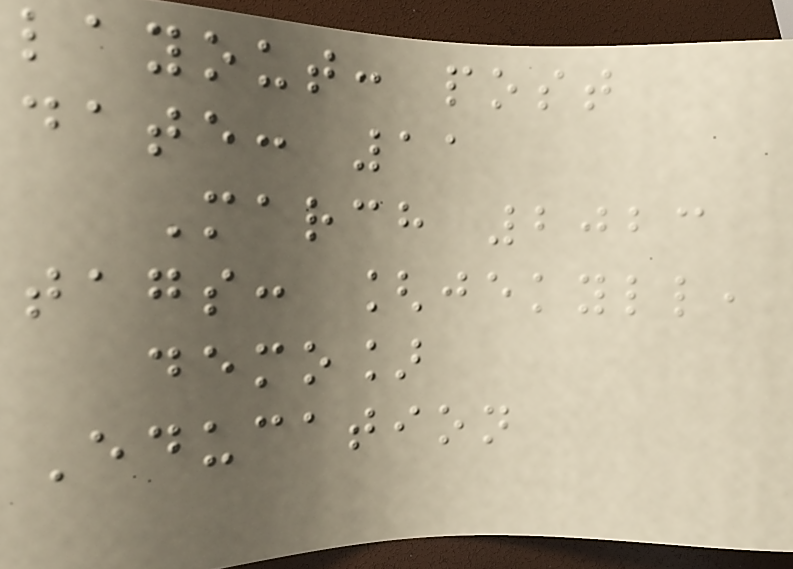layout: post
date: 11
March 2023
tags: [jekyll,
demo]
Education
